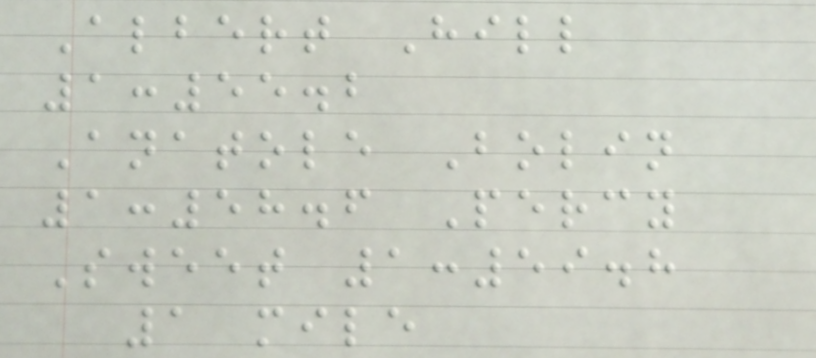Albert Hill
1:55.2
Anatole Bolin
1:58.6 Percy
Sweet 1:59.8
1 mile
